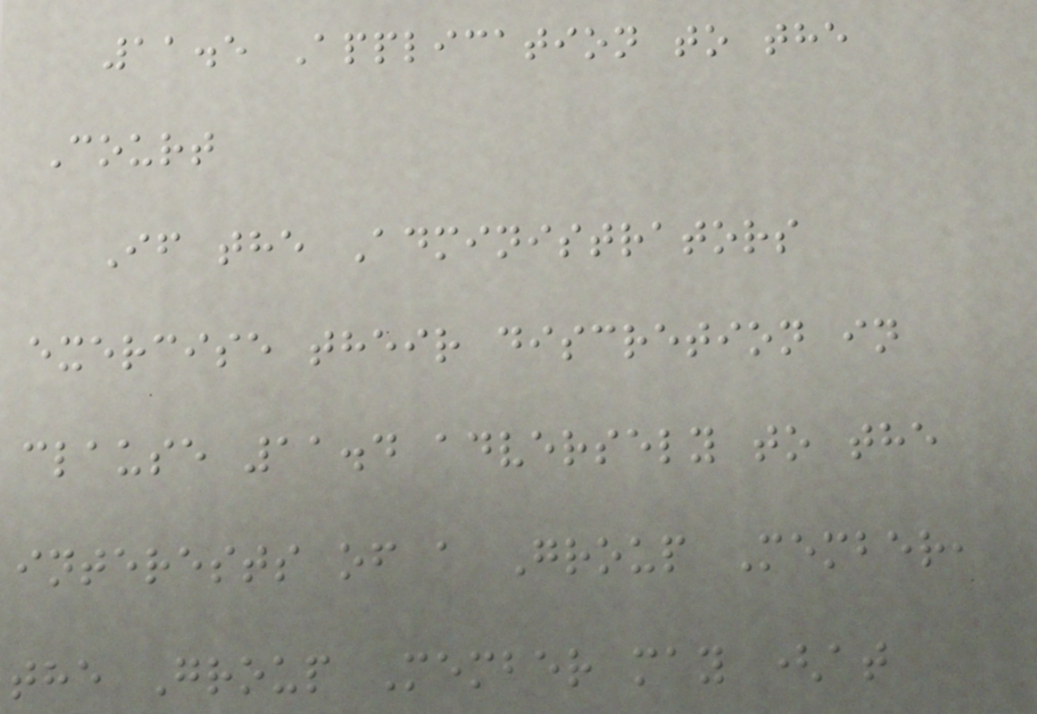11.5 Application to the
Court
If the Administrators
exercise their discretion in
clause 11.4 adversely to the
interests of a Group Member,
the Group Member may (at
